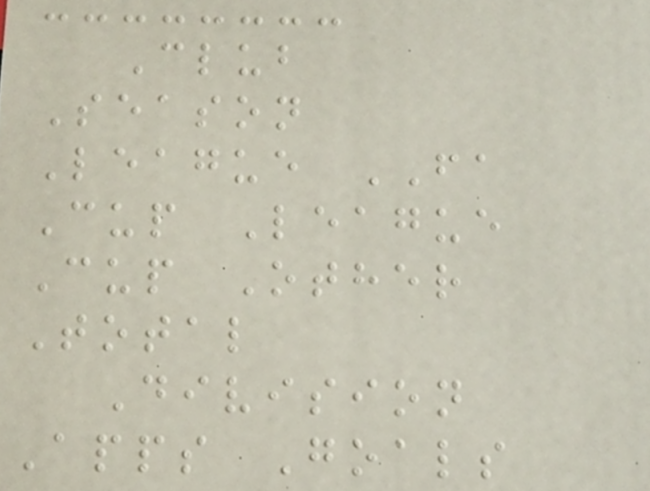Club
Season
League FA
Cup League
Cup Other
Total
Division
Apps Goals
